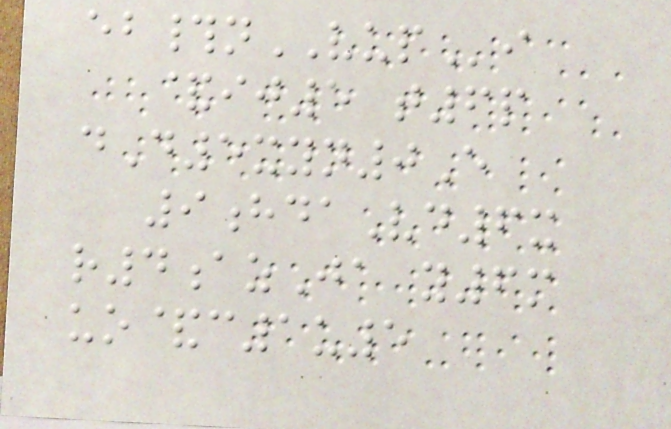eb#nVUPi
&ij5 t6p
dD5xyn0E
9hdaVd6x
r4azJa y6m
uo&c1u5
